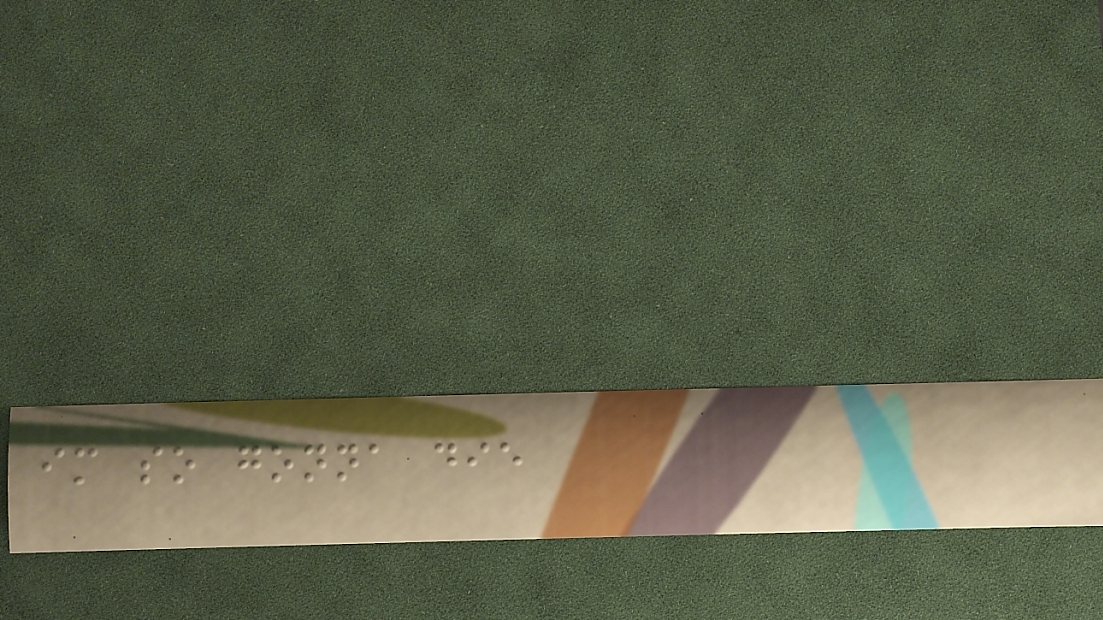im so gonna die
